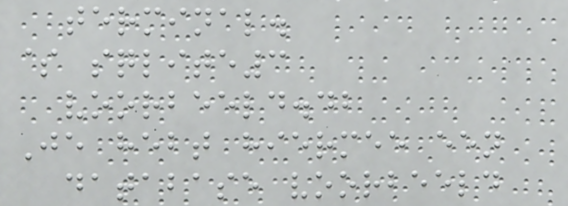terminal.
$ sqlite3
voorbeeld.db
Je hebt hiermee een
database voorbeeld
